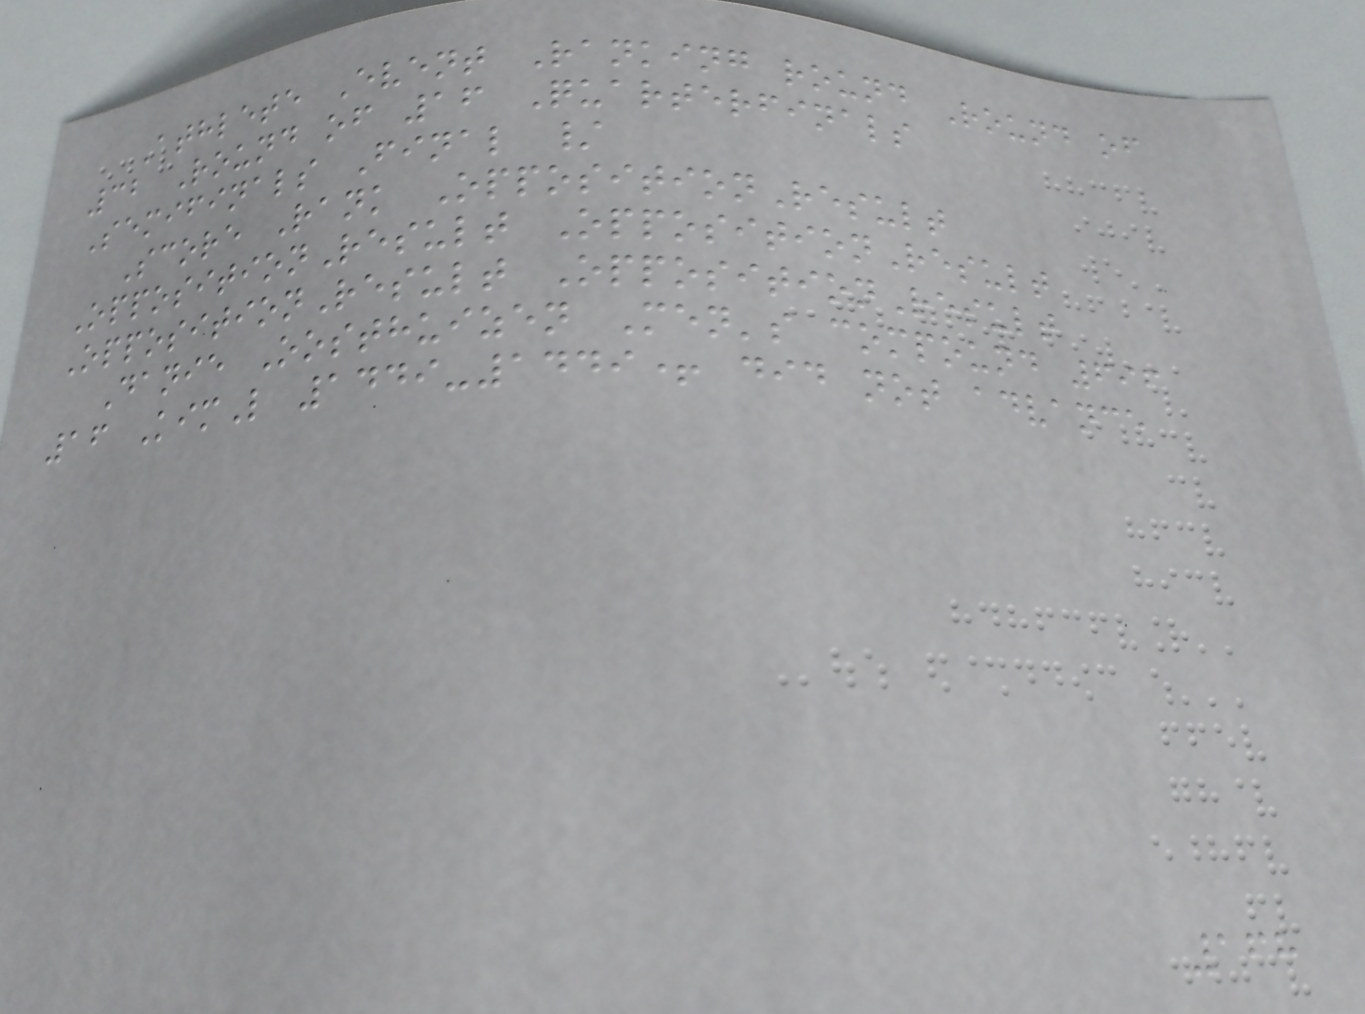Athlete Event Ranking round Round of
32 Round of 16 Quarterfinals
Semifinals Final /
Score Rank OppositionResult
OppositionResult OppositionResult
OppositionResult OppositionResult
Danie Oosthuizen Men's compound 696
16 KimL 1449-1449+ did not advance
168
